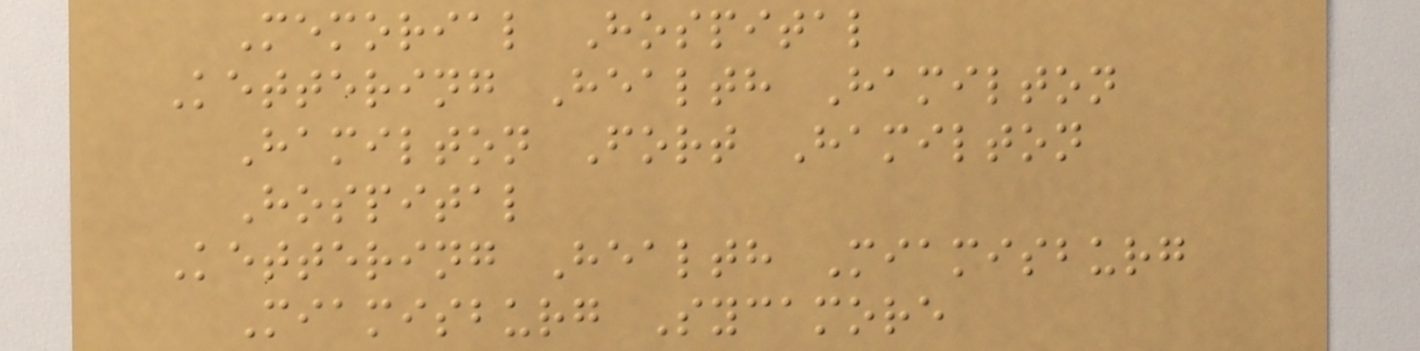Memorial Hospital
Kettering Health Hamilton
Hamilton Fort Hamilton
Hospital
Kettering Health Miamisburg
Miamisburg Sycamore
